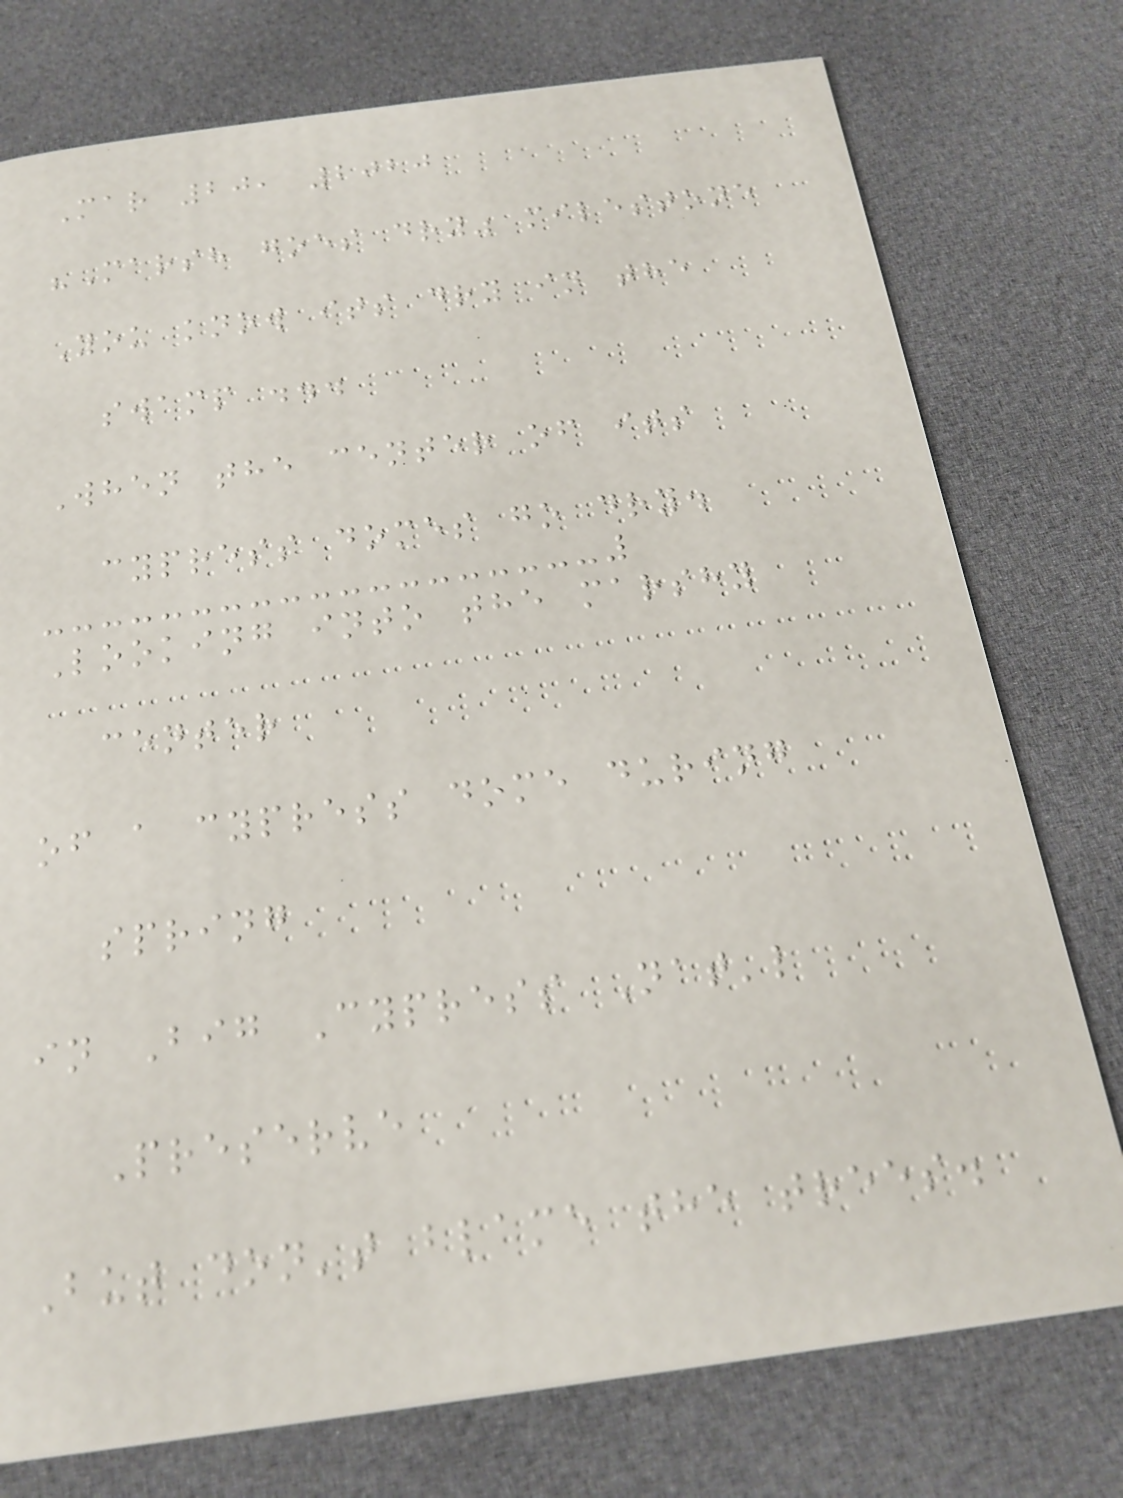Mar 20, 2020
"Marsh goes dry" milestone
You know its dry in the
swamp ...
When the center of its
cypress domes go dry.
Looking into the marshy
center
of a cypress dome during
spring
in Big Cypress Nat'l
Preserve
But don't blame the trees.
